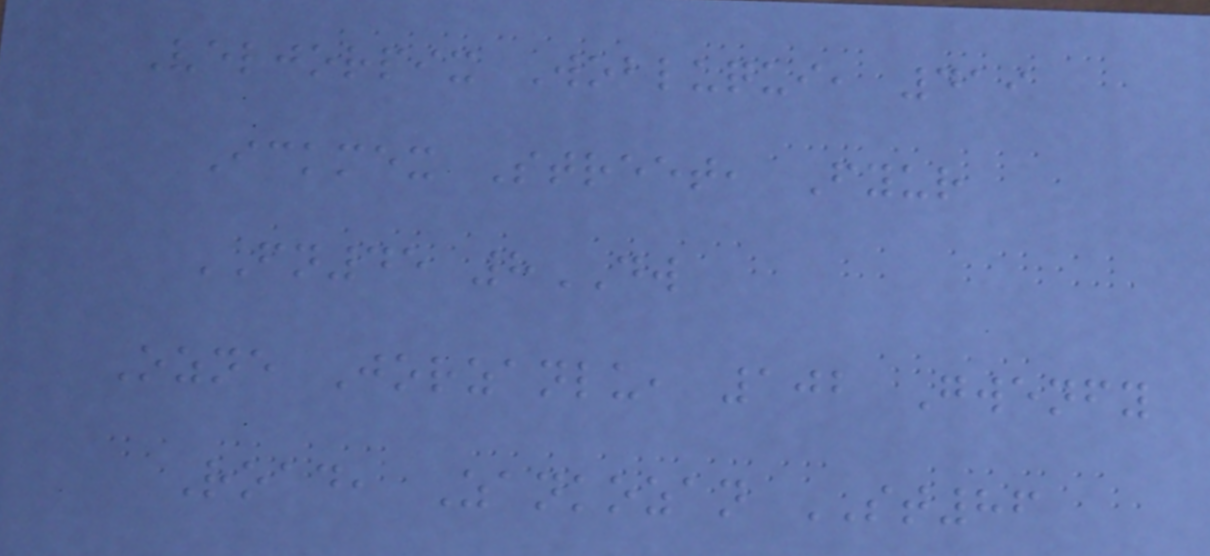Veljorpix Wobluqui, 419
Ickmex Street, Fyur
FN45 8DW
Ozne Jorzanlu, 102 Gwenfy
Road, Zankozan ST86
